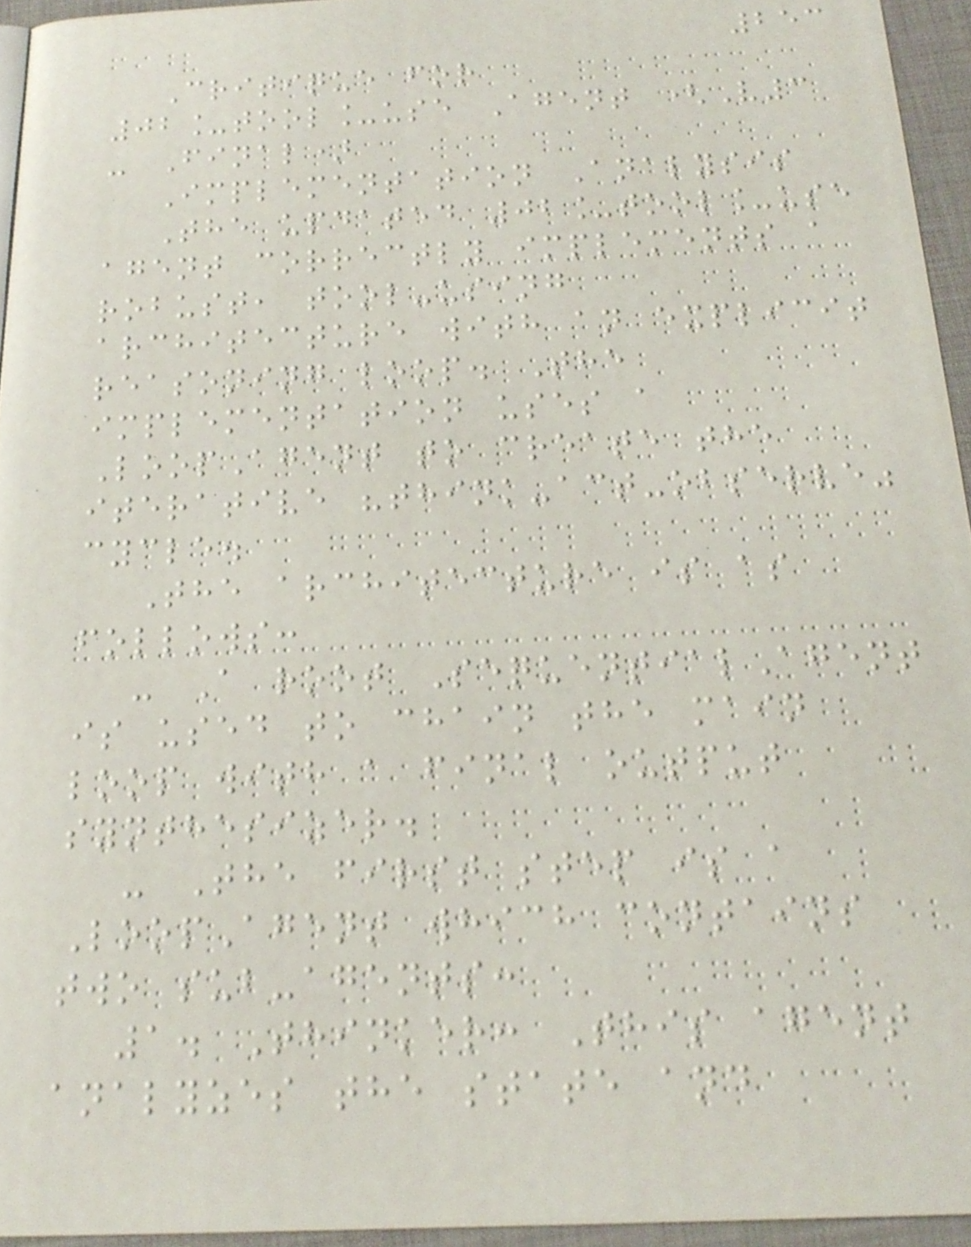253
Critique for
02_tool_use Agent (V3
- Final)
Implementation Analysis
The updated 02_tool_use
agent correctly implements a
robust, tool-using
architecture with an explicit
reasoning loop. The
implementation uses a
LoopAgent to create the
iterative "think-act-observe"
cycle.
The architecture is as
follows:
- A root SequentialAgent
is used to chain the main
loop with a final output
synthesizer.
- The first step is a
LoopAgent which contains
two sub-agents:
1. Thinker: This agent
analyzes the state and
